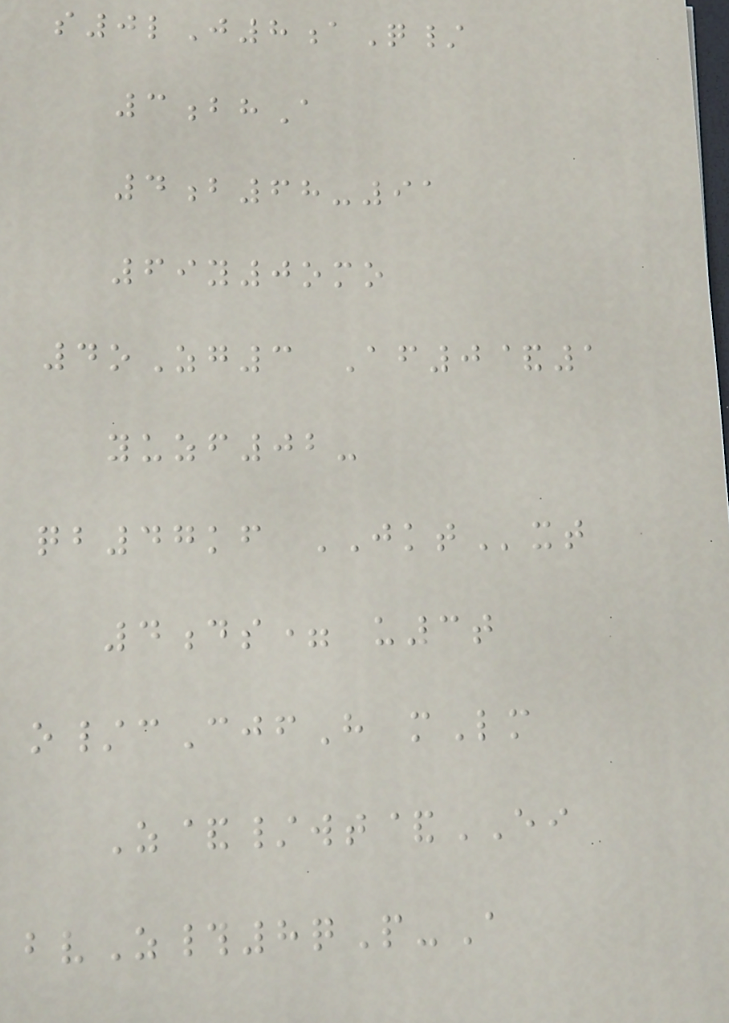s0lJ8aQ/
3bhA
4b68-91
69y0omo
4oZg3 Af0&1
yuzf02-
qb47kf JKTxt
4ds= u3t
o/cCjfH mLm
Z&/wt&EI
bvZ#8qP-A
